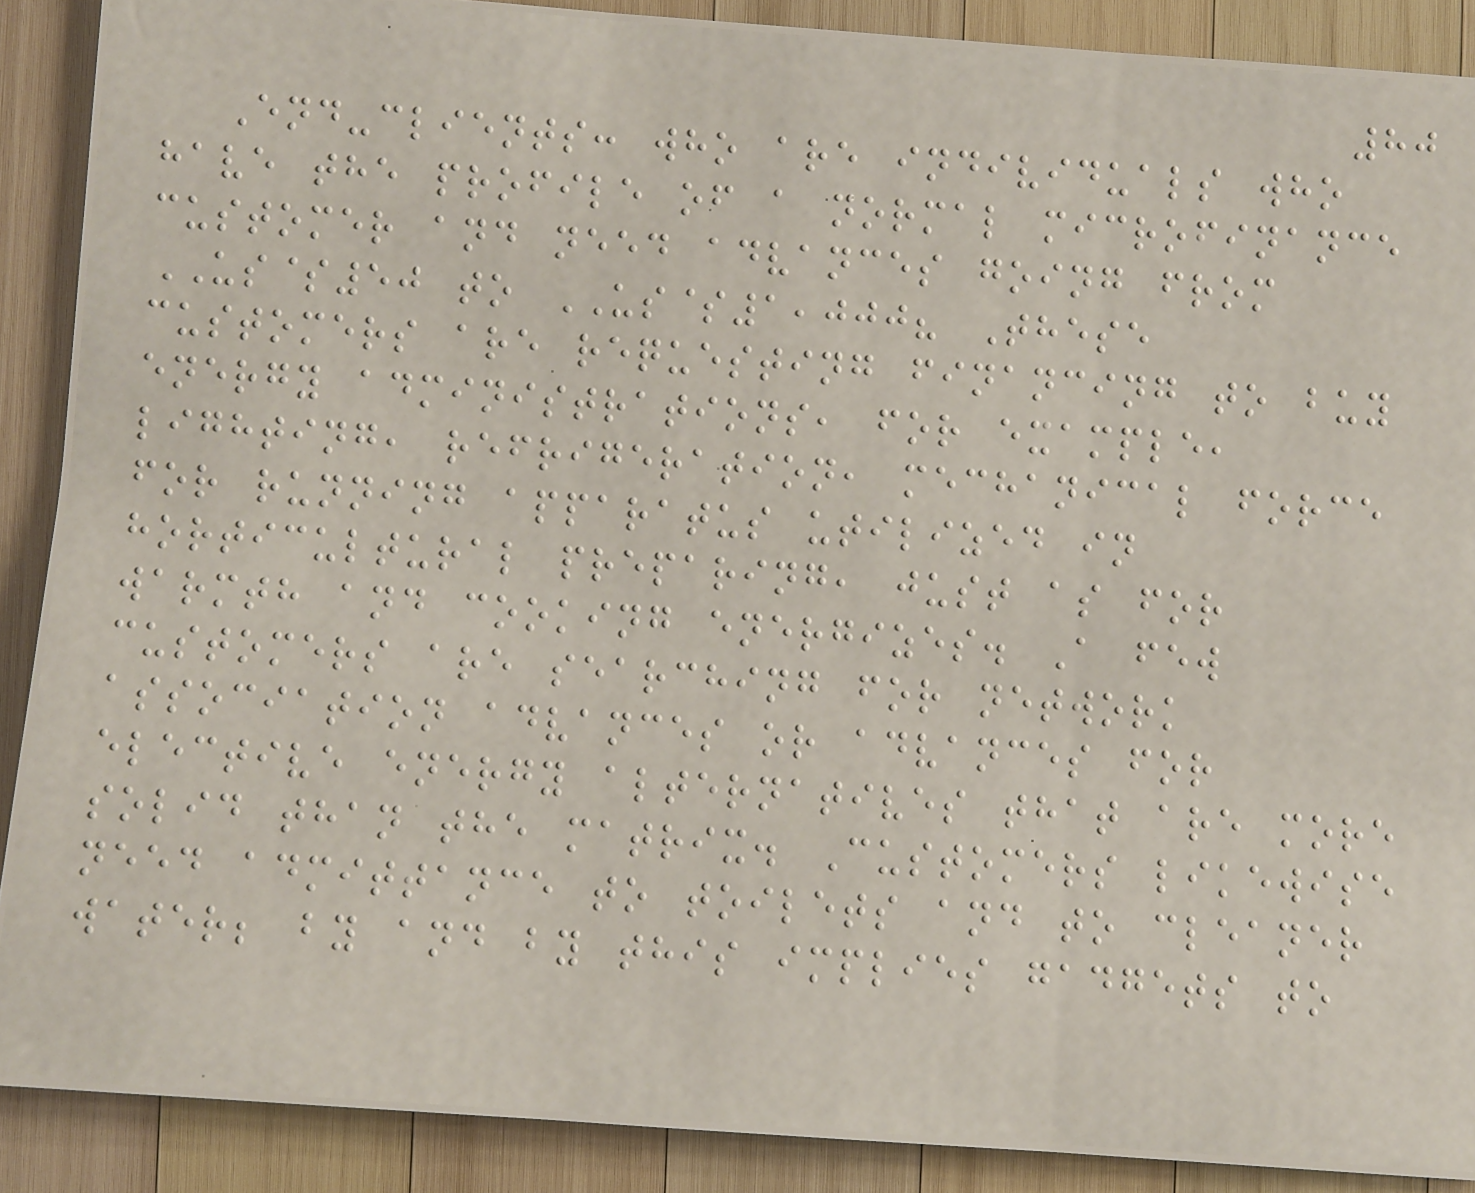80
End-clients: who are individuals who
have the profile of a normal microfinance
customer and need advances going from
US$50 to US$1,000? These
customers are requesting financing to buy
energy administrations, for example,
lighting, refrigeration, mechanical force
for running apparatus utilized in
horticultural preparing, just as for
warmth and cooking energizes. A few
customers are searching for network
association advances or advances for
elective energy alternatives that are more
solid than the matrix. Customers likewise
need admittance to toilets and to cleaner
water; by and by this implies gadgets to
